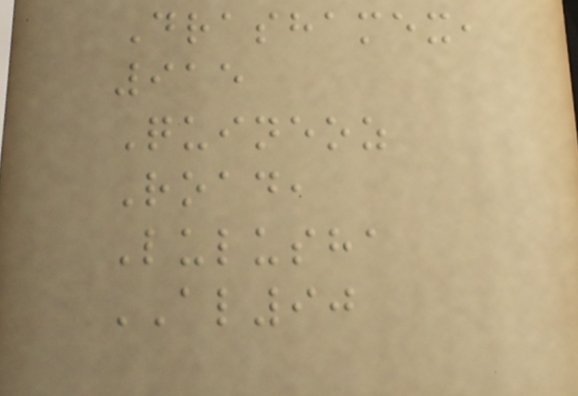Drashamex,
915
Quineoz
Road,
Lulusha
AL90
